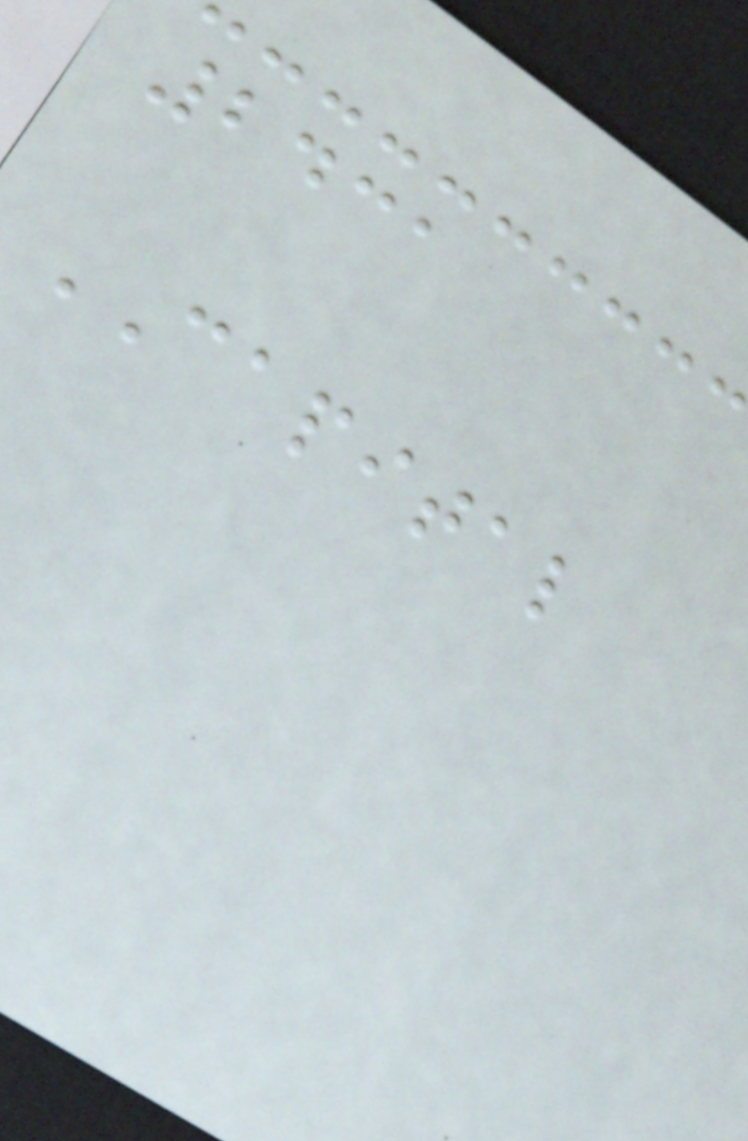2431
CAPITAL
